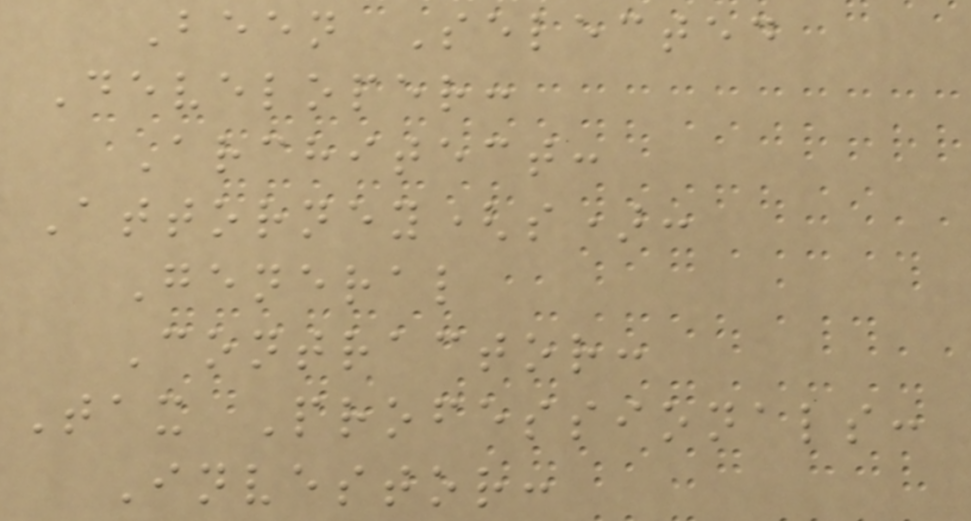Been Selected
Developer:
Architect:
Attorney(s):
General
Contractor:
Tax Professionals:
Investor:
